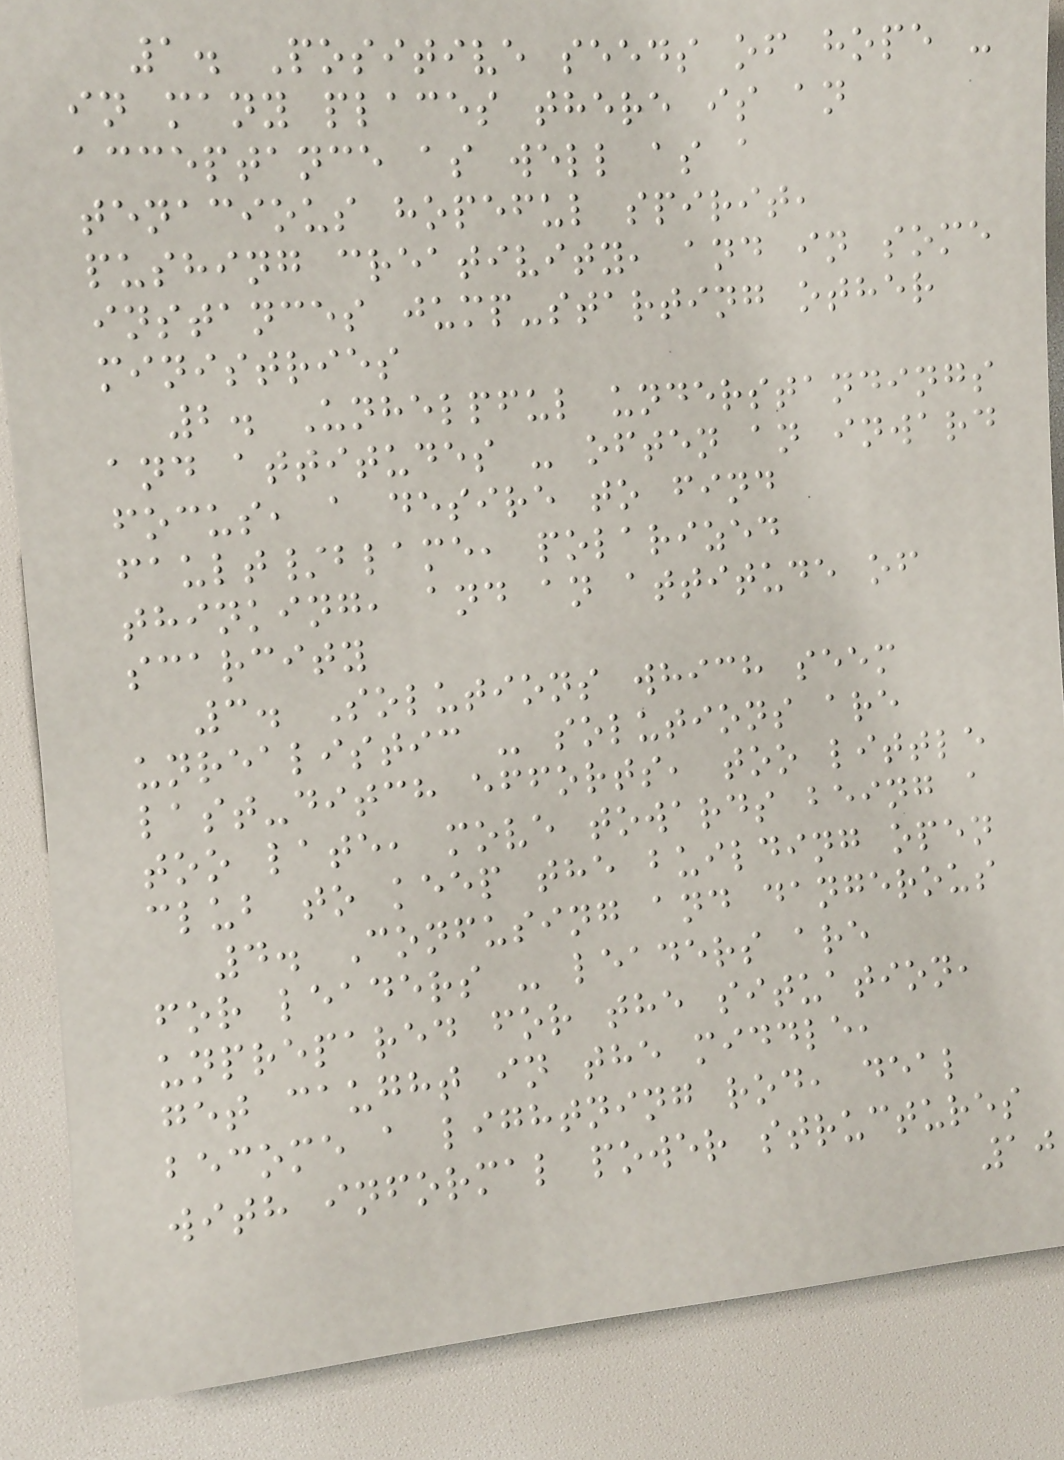1. Positive seeds of hope -
in many places there is an
acceptance as well as a
tenacious hopeful spirit,
pushing creativity, and in some
instances jump-starting other
ministries
2. Unhelpful understandings
and attitudes - often an inward
focus, a desire to find
fault/blame, polarized
thinking, and an attitude of
scarcity
3. Solutions which seem
unrealistic - solutions are
last-ditch efforts, too little
too late, move towards being a
club to keep the building open
4. Confusing and dangerous
for leaders - leaders are
unprepared for the situation,
get caught in the middle,
become a lightning rod, deal
with informal power structures
10
